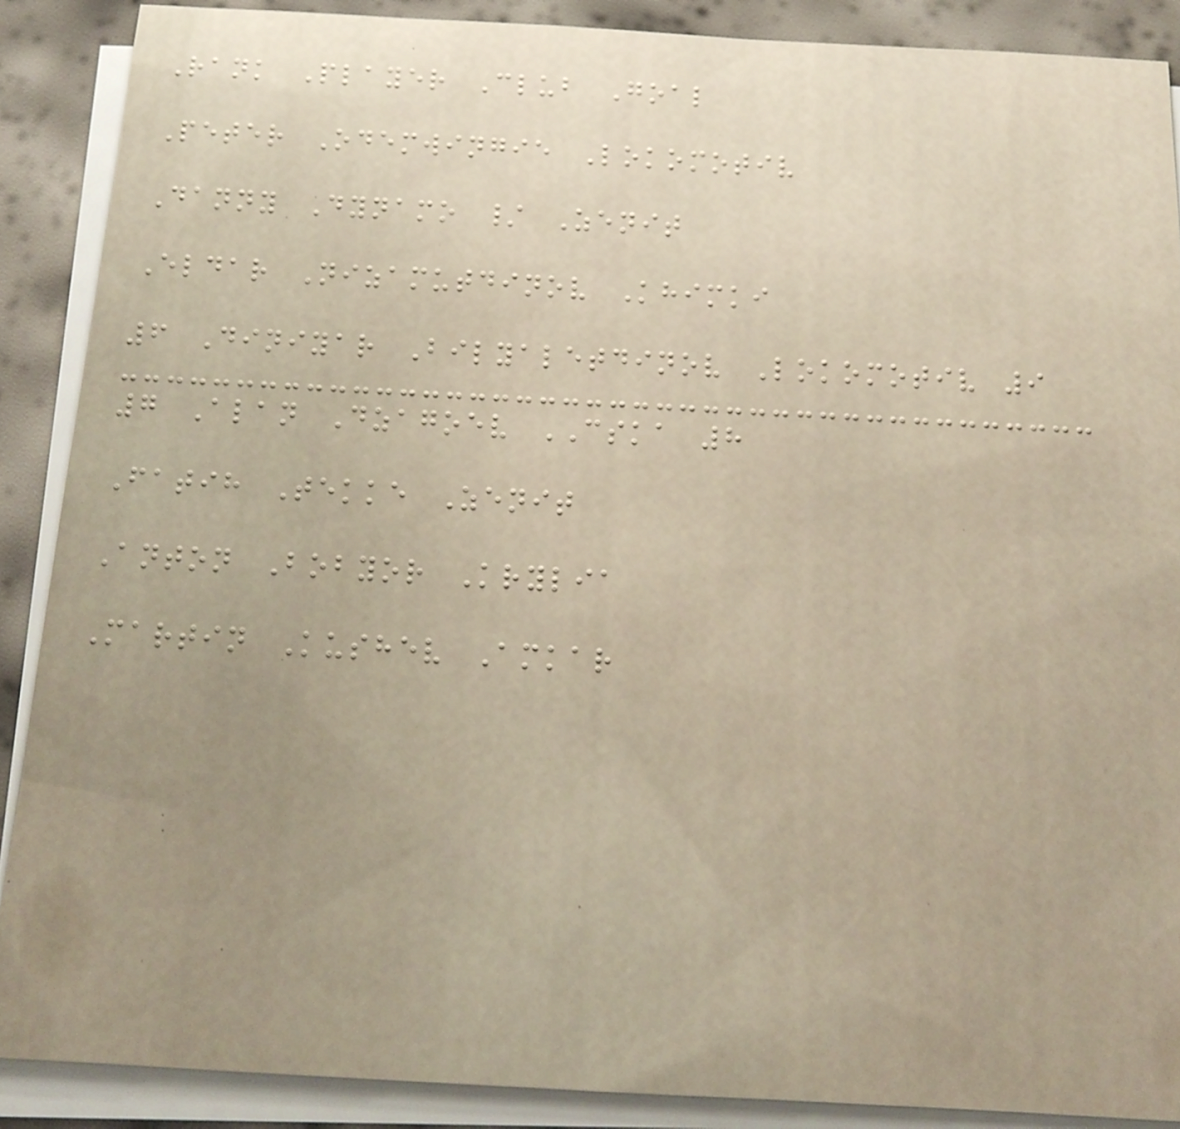Rank Player Club Goal
Peter Odemwingie Lokomotiv
Danny Dynamo / Zenit
Eldar Nizamutdinov Khimki
6 Diniyar Bilyaletdinov Lokomotiv 9
7 Alan Dzagoev CSKA 8
Fatih Tekke Zenit
Anton Bobyor Krylia
Martin Kushev Amkar
